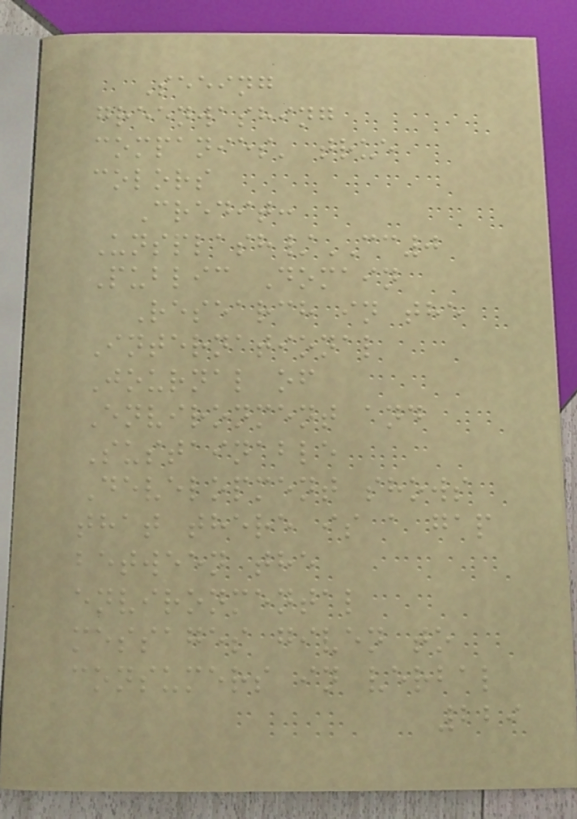Seeing
greenwashing
companies' true
colors
Credit:
Unsplash/CC0
Public Domain
Research in the
International
Journal of
Environment and
Sustainable
Development shows
that there is a gap
between the
environmental
messages given to
consumers in verbal
229
